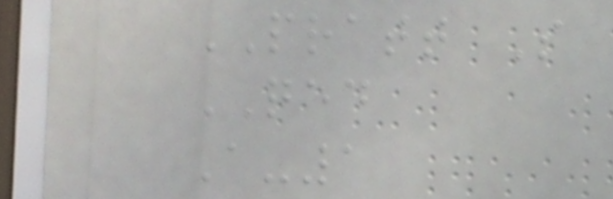PRATT S
QED
A-1
